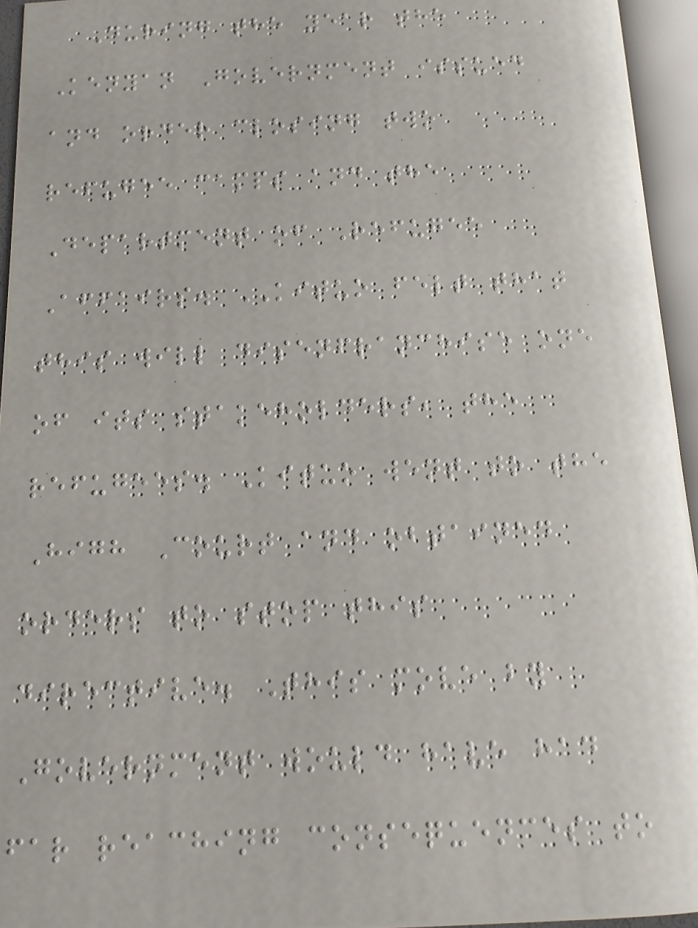During the year the
Kenyan Government issued
and order closing two
refugee camps and the
Department of Refugee
Affairs. KITUO felt that
this will disenfranchise one
of its stakeholders, the
refugees. Kituo went to the
High Court and obtained
orders to stop this
directive. This move by
Government would have had
far reaching consequences to
